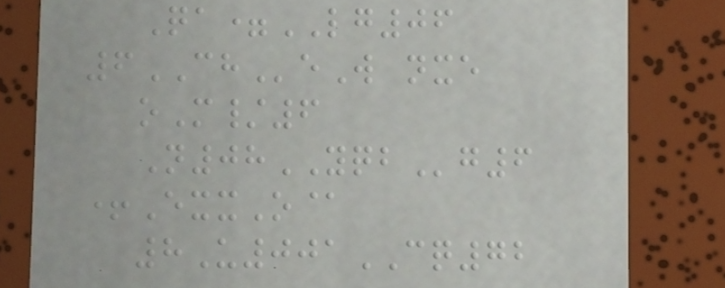Qa=LG06
6CHeW nxe
oM/6
N08YQBg6
+ExxO@
8U001CQ72
